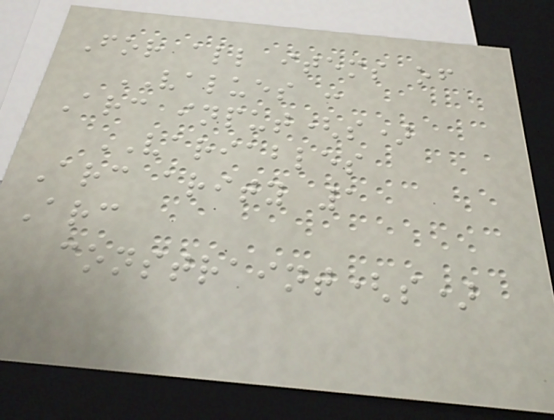For all items of
VALUES :
Arc input(s)
VARIABLES
Arc arity 1
Arc
constraint(s)
